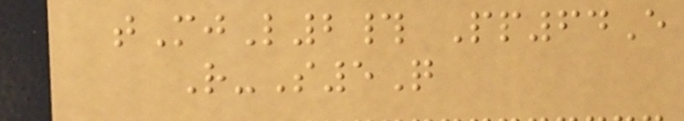tMjL2# Pp64E
R-S5Q
